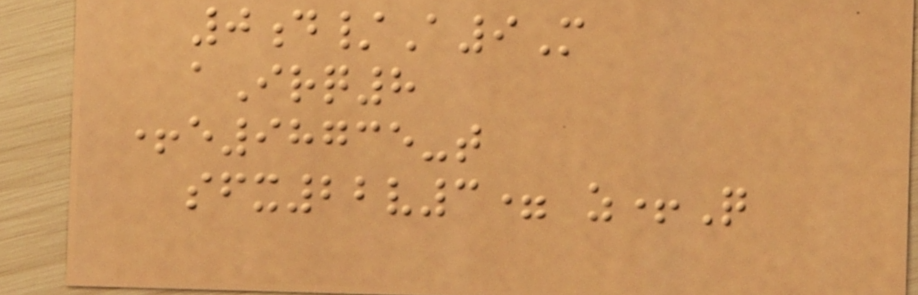0d/A9M
aIrq8
+e98735-t
sfx22v3= z+Q
